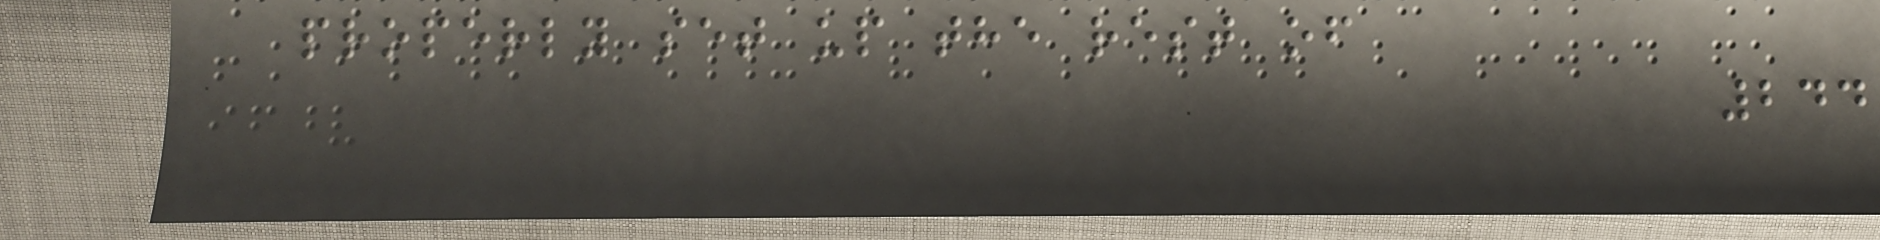properly set up the rest of
244
